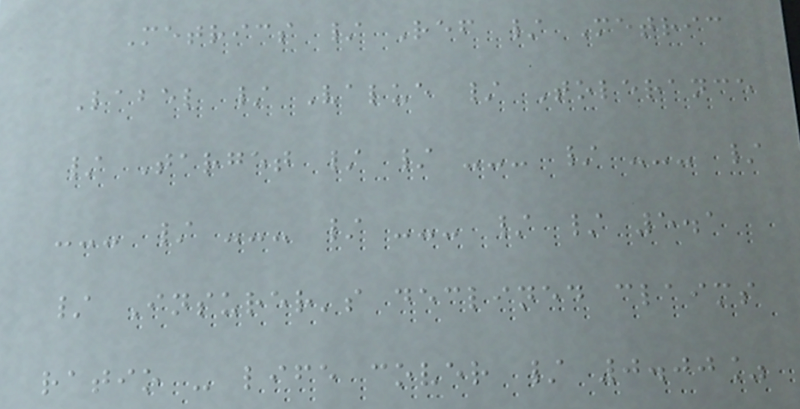Metrics / Ref / Metric
Label / Value / Tolerance
/ Target / / --- / --- /
--- / --- / --- / / 5.1
/ Insurer's declined claims
ratio - life cover / 0.00%
